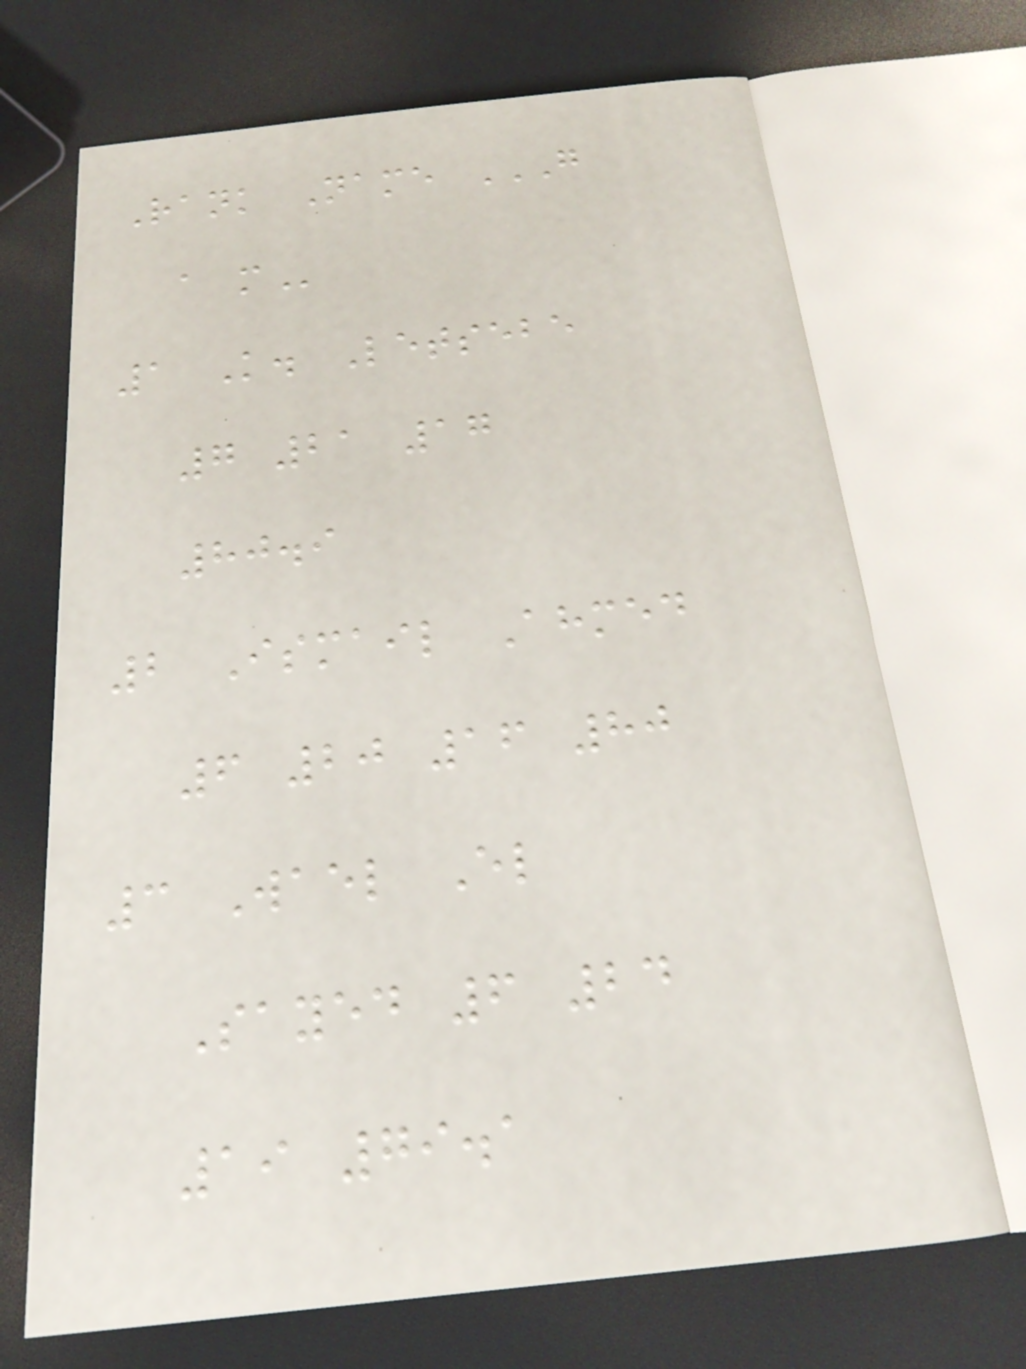Rank Name G
A M
1 K. Letsebe
7 21 17
80.9
2 Ismail Ahmed
6 20 16 80
3 Wael El
Sayed 6 24
19 79.1
